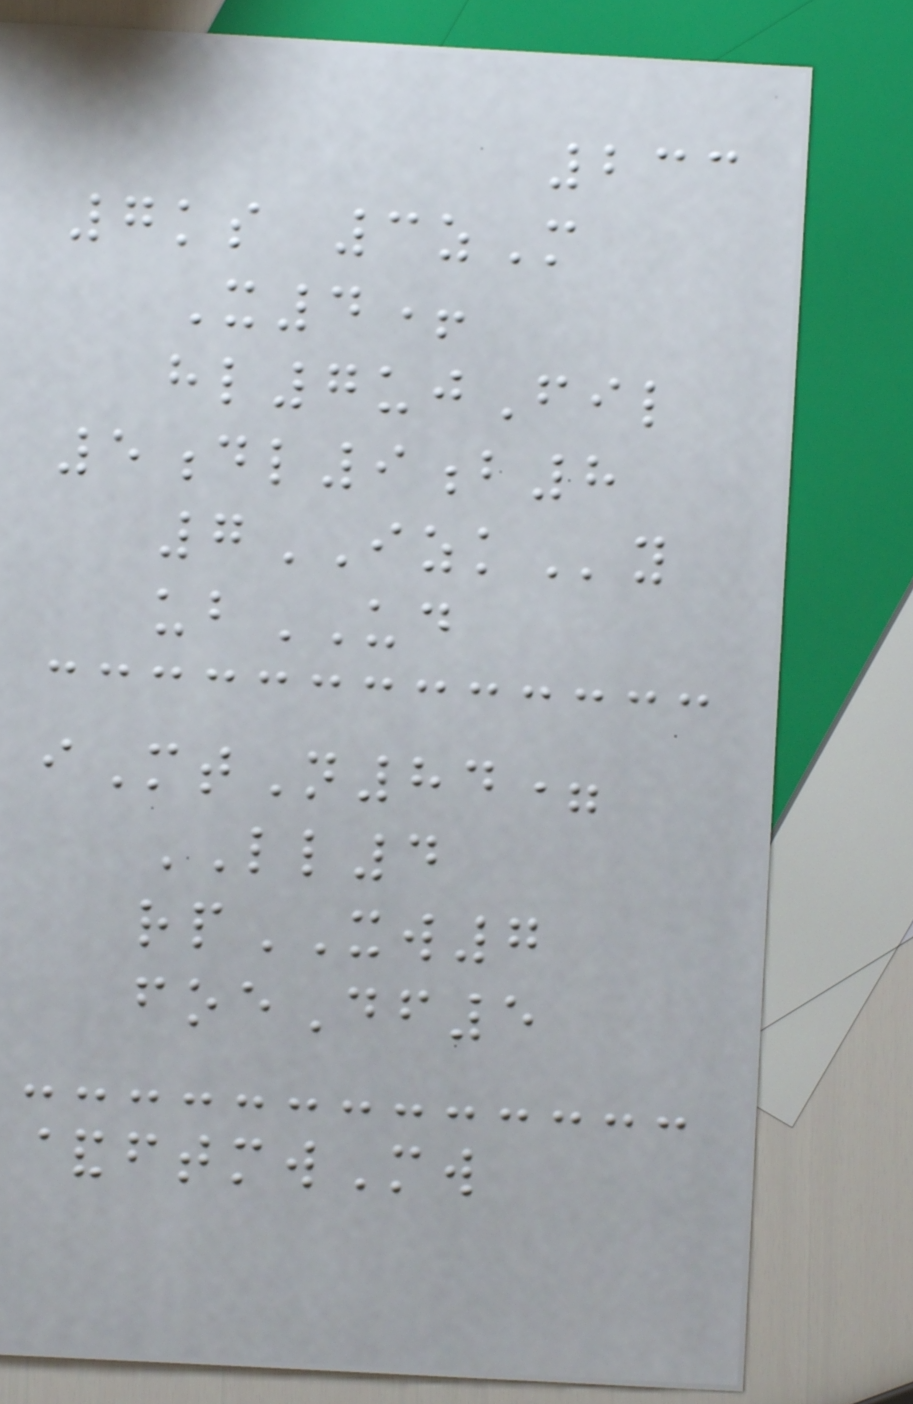233
7ks 3zM
X4+
hl7ujFil
5dl9b8
7IZKy
ubUD
iMtN84=
LL4
rpXW7
foeDf5
&ftmwMw
